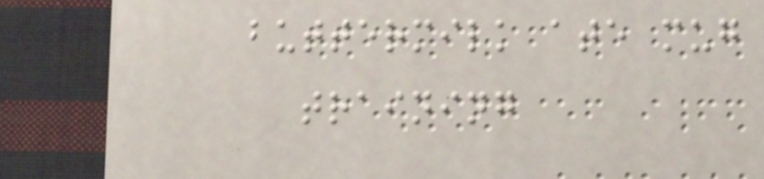buttermilk ate mug
training
